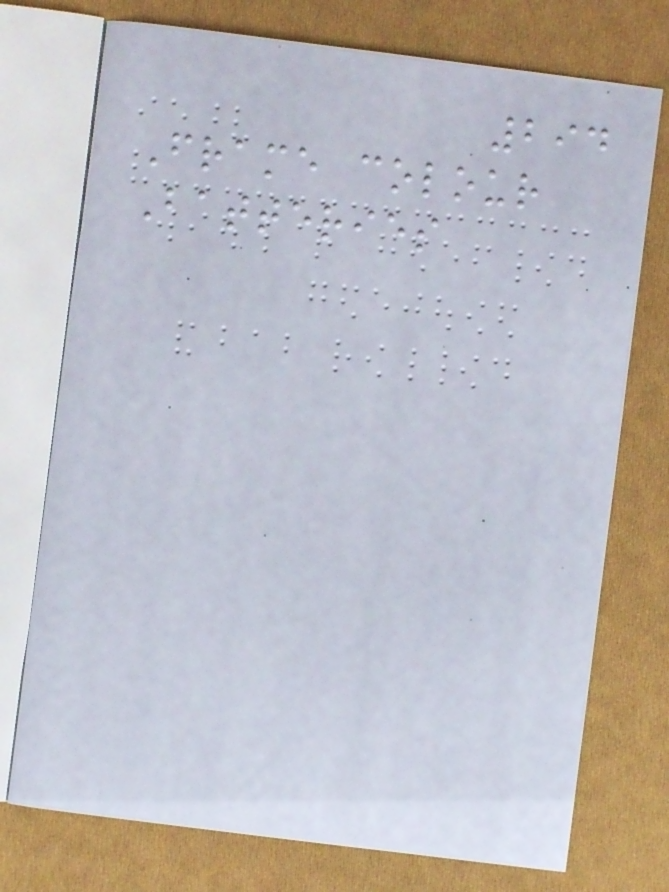294
Frame colour
Batteries
